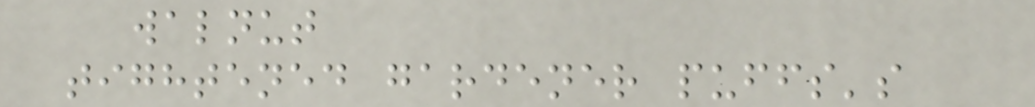walnut
tightened gardener puffs's
